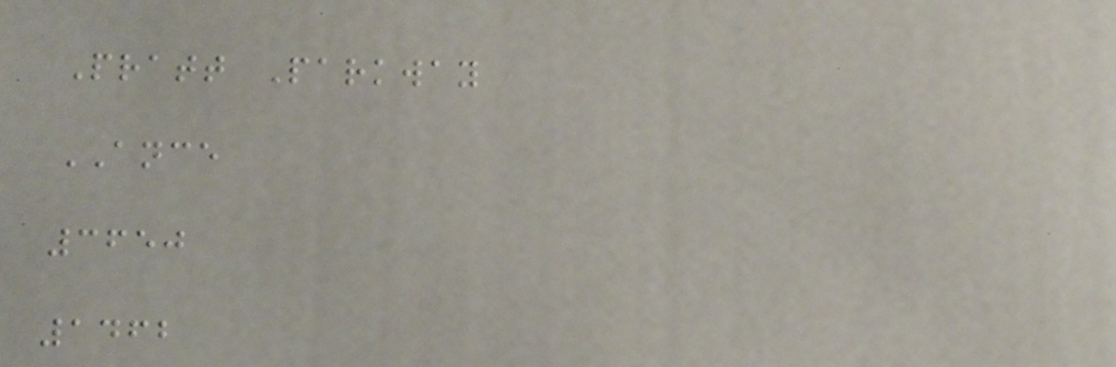Pratt Parkway
ANCE
3650
1462
